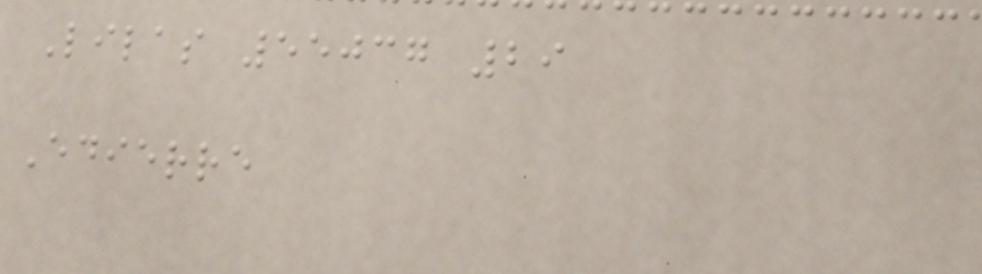Lilas 55037 29
Edierre
